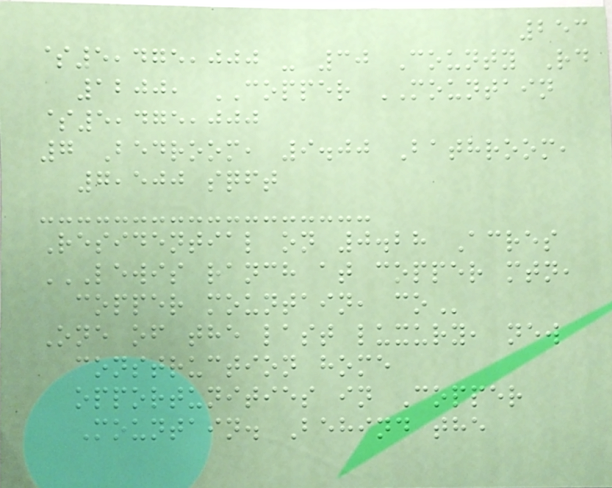253
$5,475,000 - 30 County Rd
1200, COPPER MOUNTAIN
$5,475,000
7 Bedroom, 9.00 Bathroom,
7,500 sqft
Residential on 0.28 Acres
LEWIS RANCH AT COPPER MTN,
COPPER MOUNTAIN, CO
One of the last luxury, new
construction home
opportunities in Copper
Mountain. Behind the
